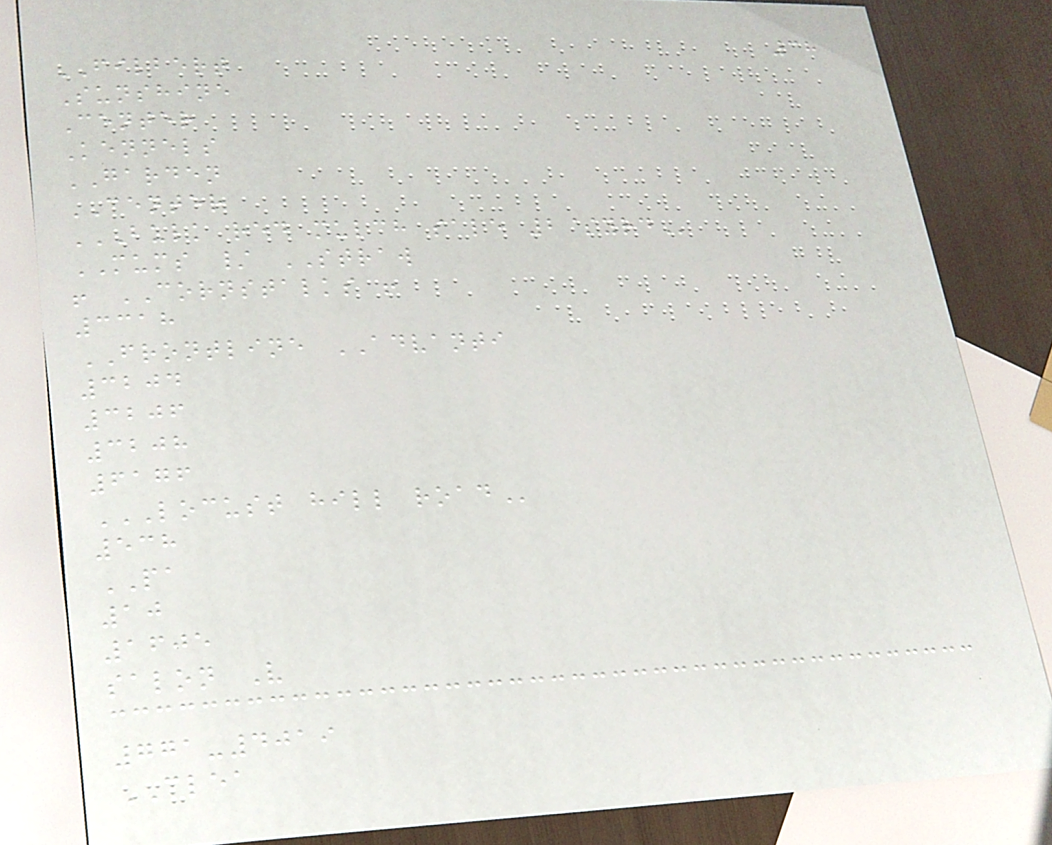38
FILBERT
Sunshine
Center
Kennels
GARDEN
CENTER
BULK RED MULCH SALE 2$YRD
MUMS / STRAW
! CORNSTALKS !
3318
FRONTLINE ADVANTI
3204
3206
3208
6176
LOCUST HILL ROAD
538
PA
10
1605
salon V
771-4019
CLEA
